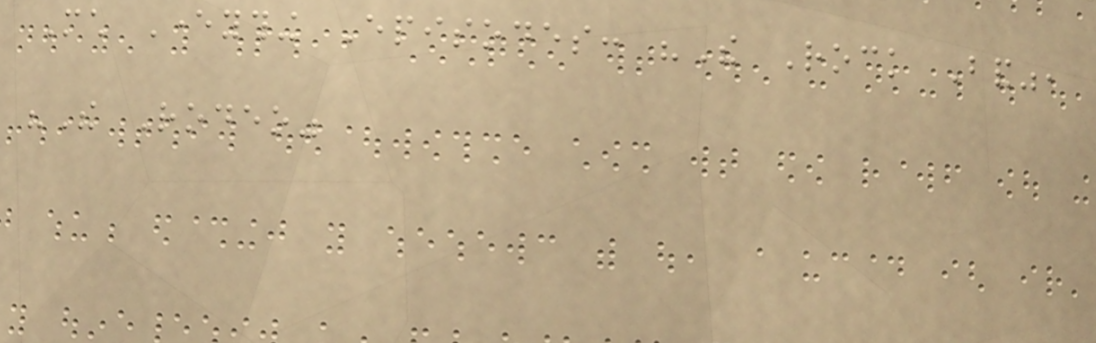Much Everything Episodes: "The Rock Band",
"The Rodeo"
